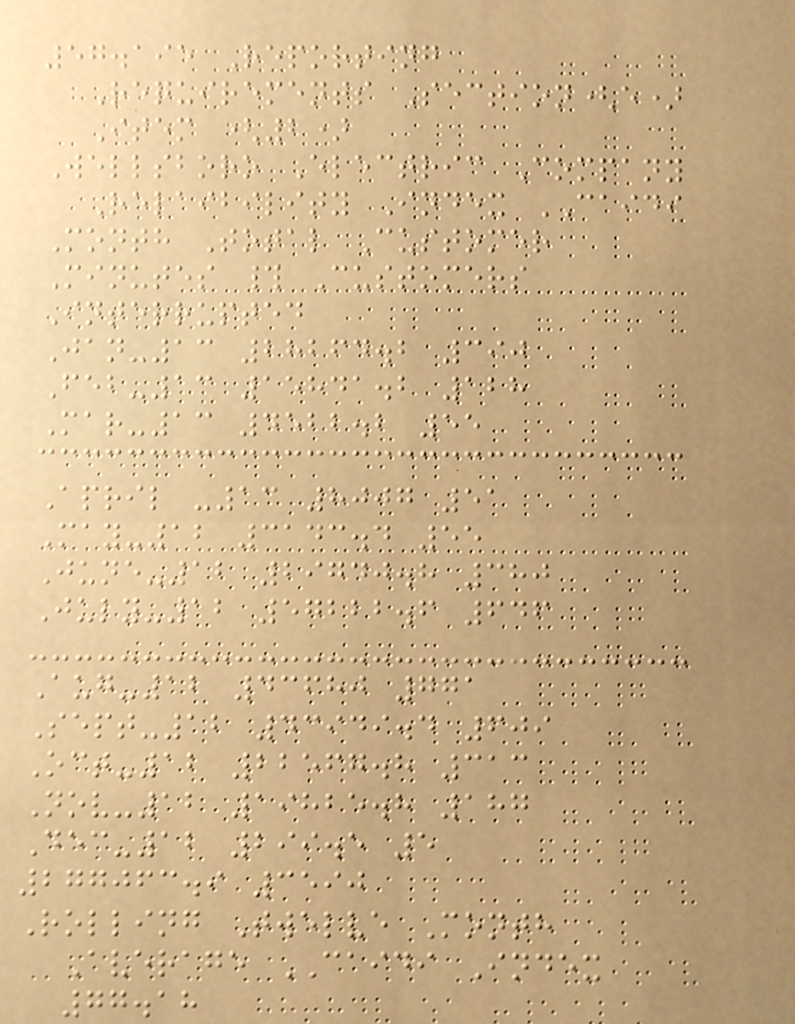57.195 Reporting
Requirements Section(e)
Item (2)
Wellsboro Electric Company
Relaibility Index CAIDI
Month Total Customer
Minutes # Customers
Interrupted
Jan-13 28264.2 390
Feb-13 15841.2 128
Mar-13 4522.2 55
April -13 8007 51
May-12 3143.4 55
June-12 29740.8 380
July-12 57222.6 646
Aug-12 43680 771
Sept-12 43949.4 609
Oct-12 22567.8 313
Nov-12 19825.8 187
Dec-12 299.5 5
277063.9 3590
Rolling Twelve Month
Average CAIDI Index
77.18
